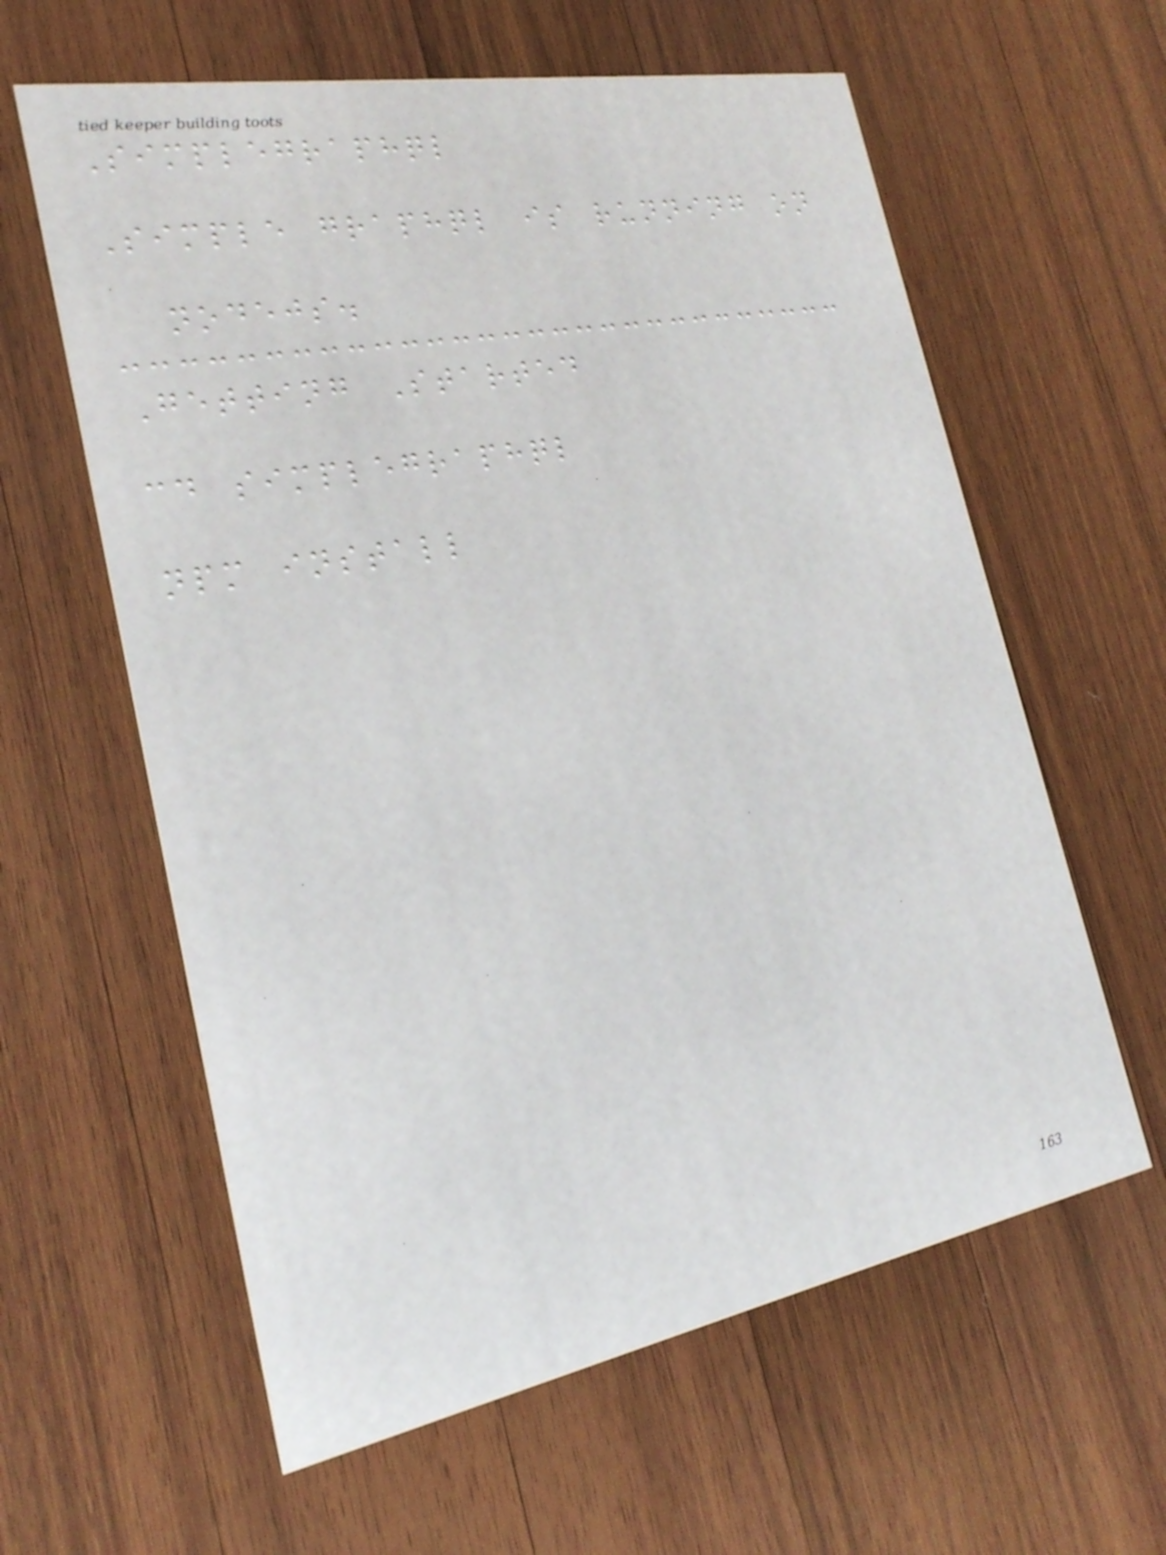Simplegraphql
Simple graphql is running on
nodejs.
Getting Started
cd simplegraphql
npm install
